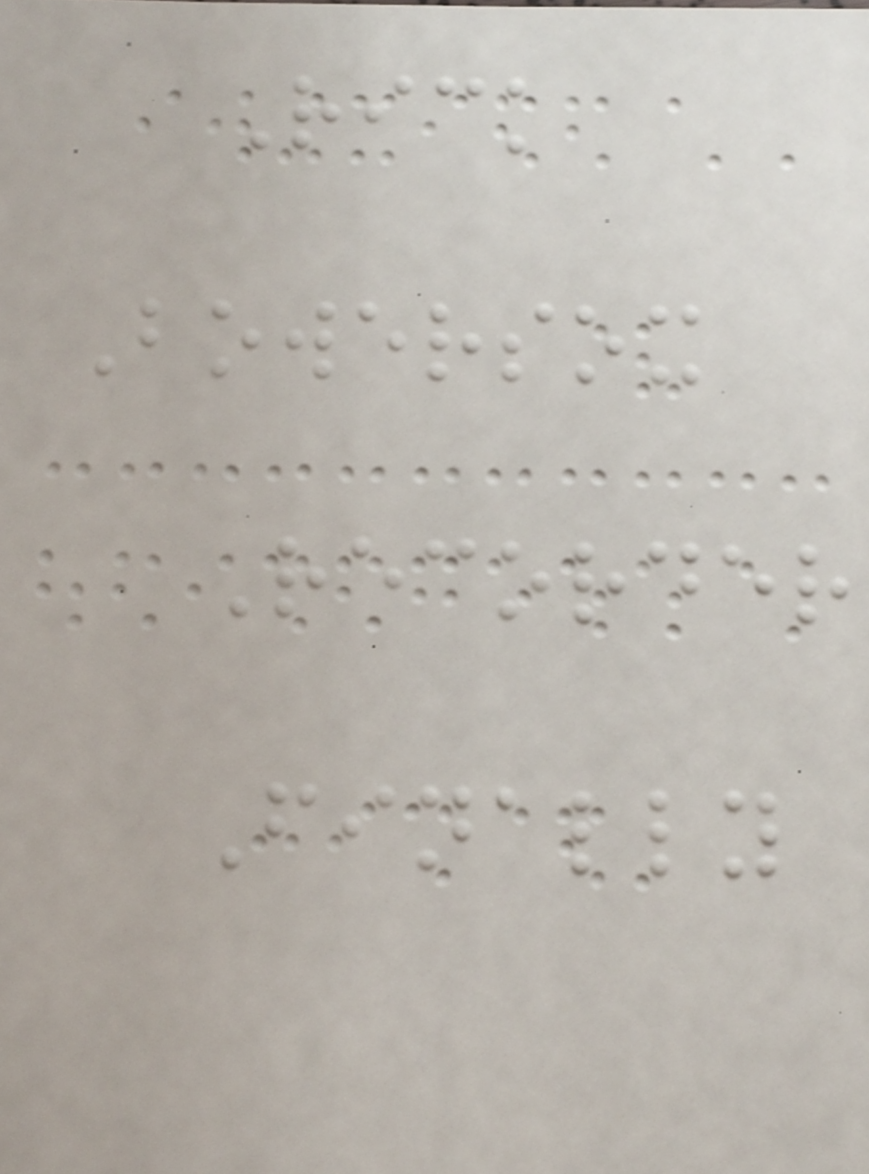Rick
Bowersox
Recorder
Finally
